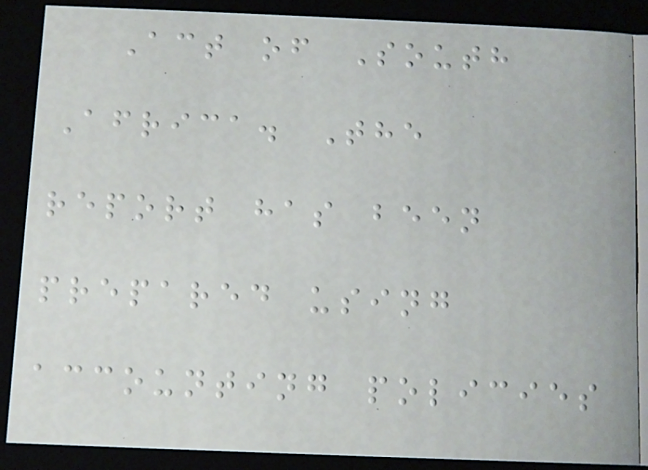Act of South
Africa. The
report has been
prepared using
accounting policies
